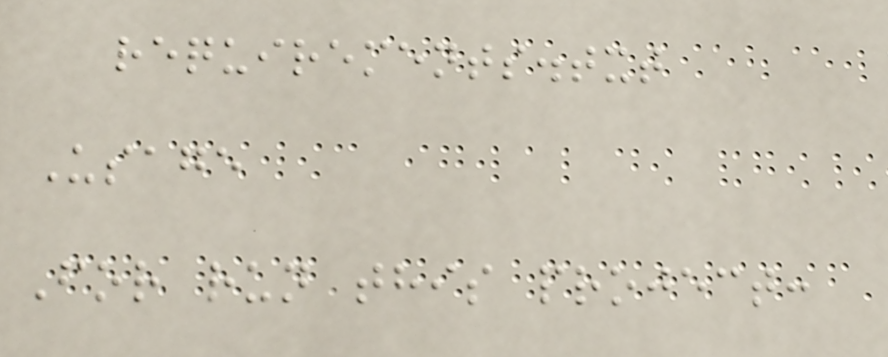requirements.txt
Usage
For run this project:
